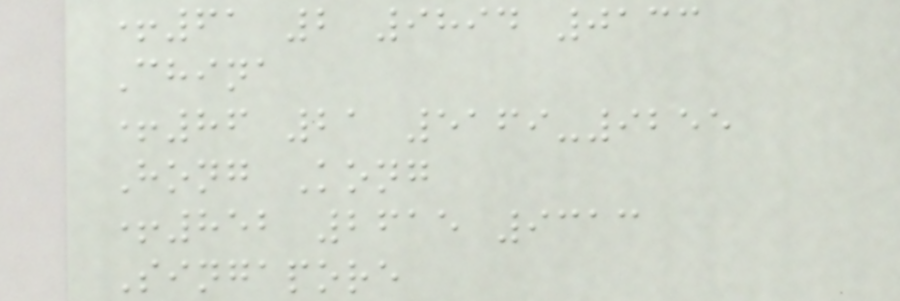+61 2 9894 0133
China
+86 21 5169-9255
Hong Kong
+852 2615 9313
Singapore
